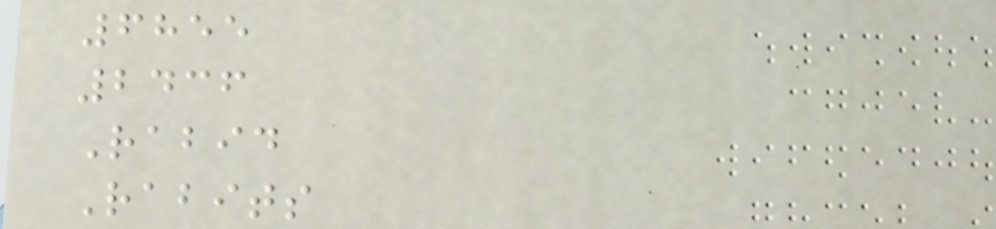6855
2436
Rabid
Rabits
